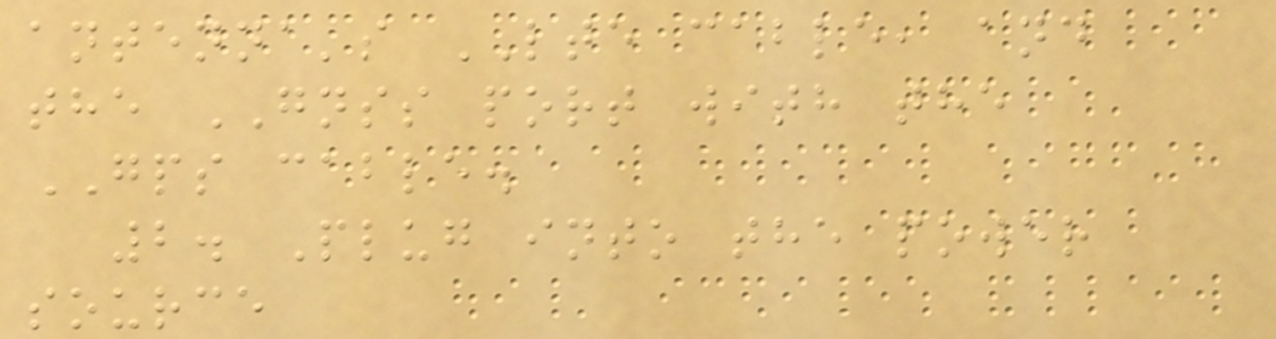antenna's LTE cable, and
the GNSS port with the
GPS cable.
2. Plug into the power
source
